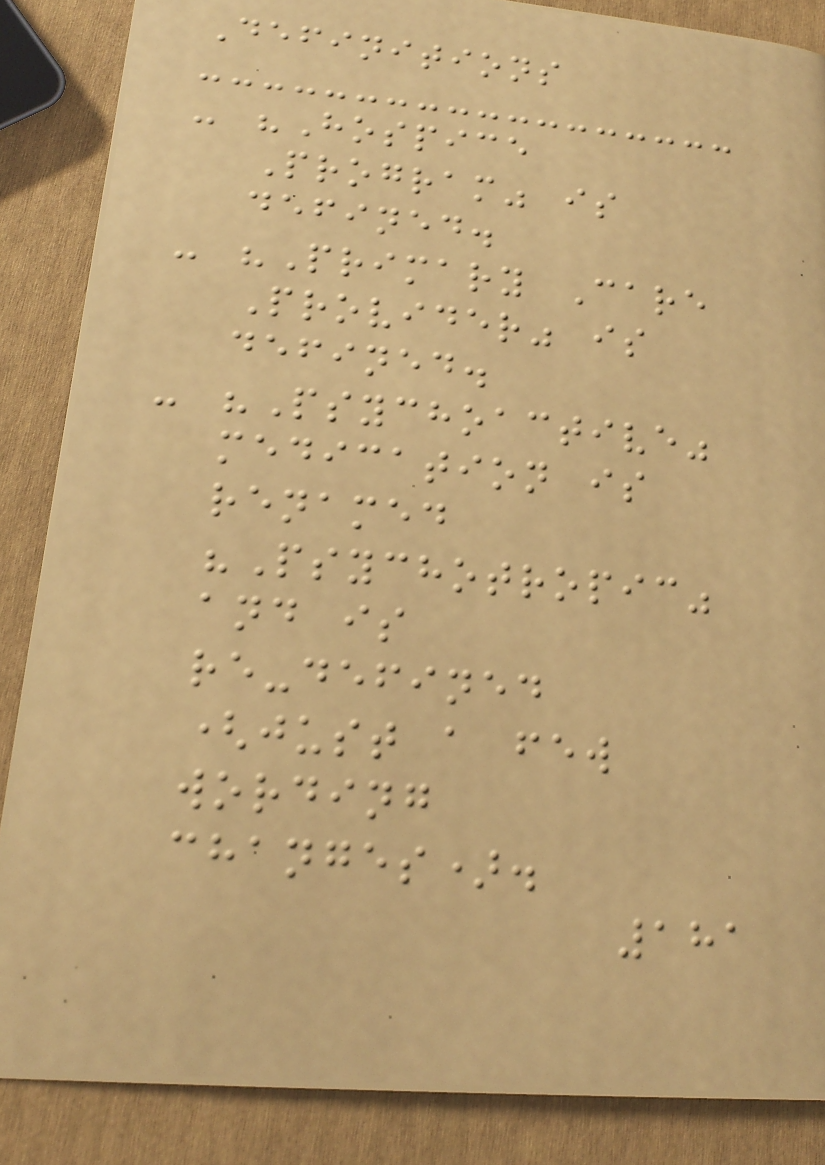Definitions
- "Hospice
Program" is
defined.
- "Primary Care
Provider" is
defined.
- "Psychoactive"
medication is
renamed
"Psychotropic"
and is
re-defined
(just a few
wording
changes).
181
